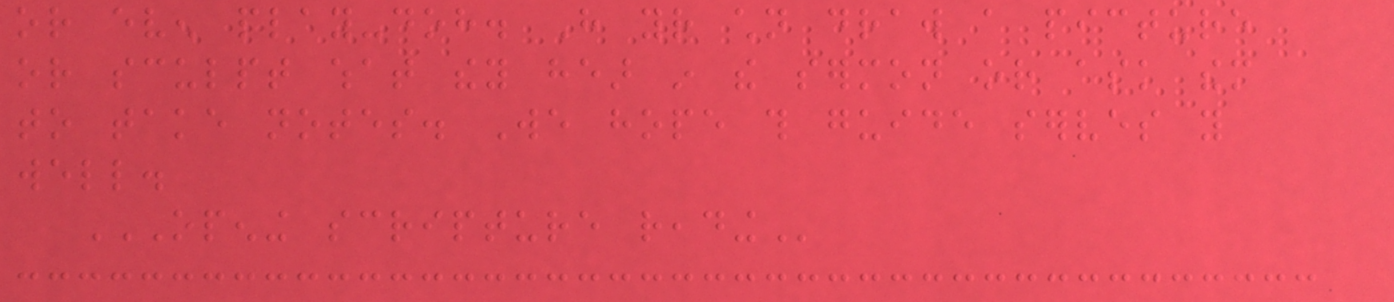or even play-doh. Have your children draw a picture
or sculpt what they hear in the sermon or ask them
to take notes. We hope this guide serves you
well.
OPENING SCRIPTURE READING
